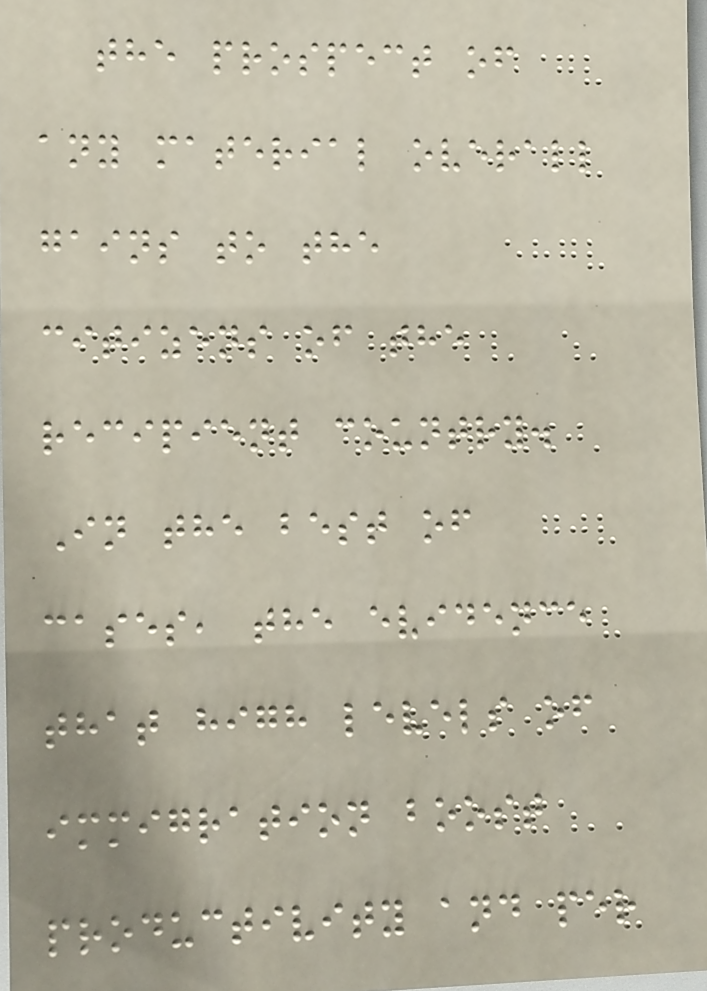the prospect of
any material overall
gains to the
citizens of the
recipient country.
In the best of
cases, the evidence
that high levels of
immigration boost
productivity and per
